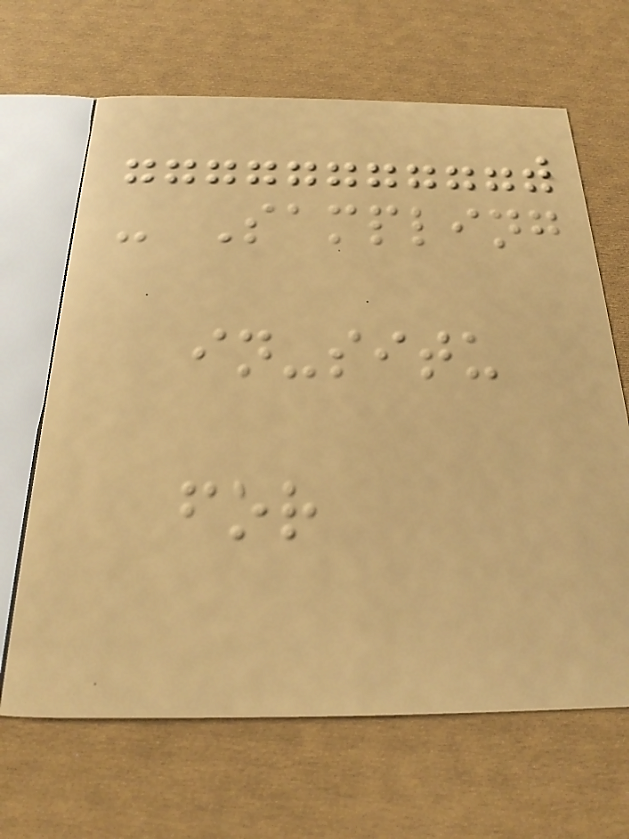- Sampling
in-situ
for
